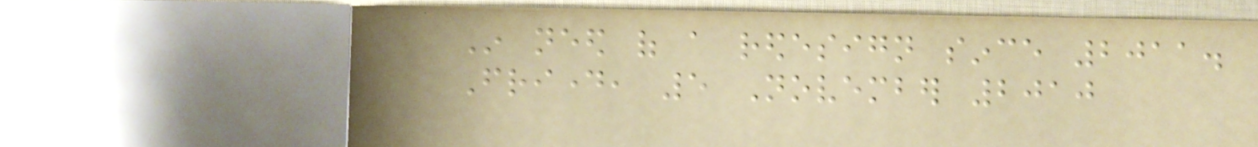In need of a redesign since 2011.
Friday, 5 November 2010
